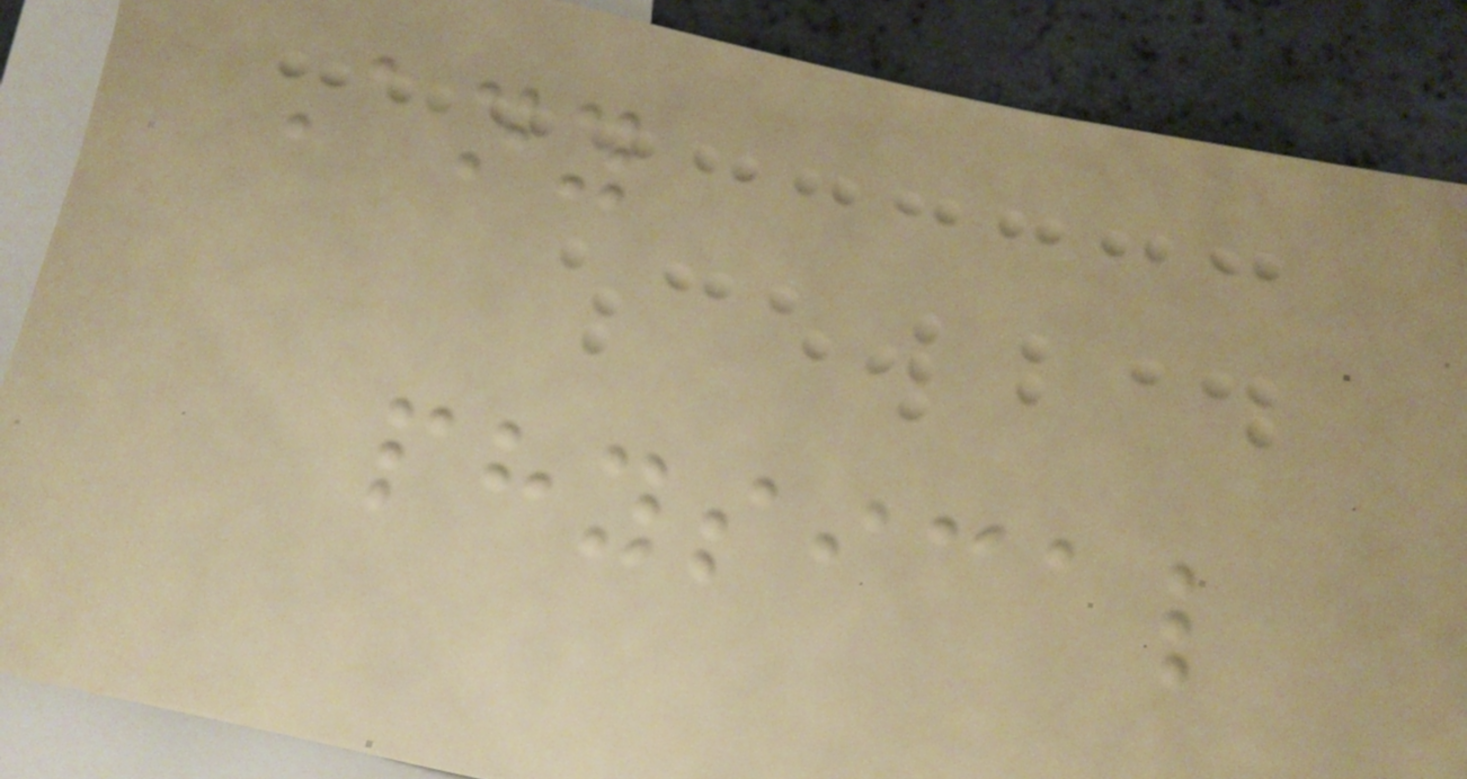Any
physical
